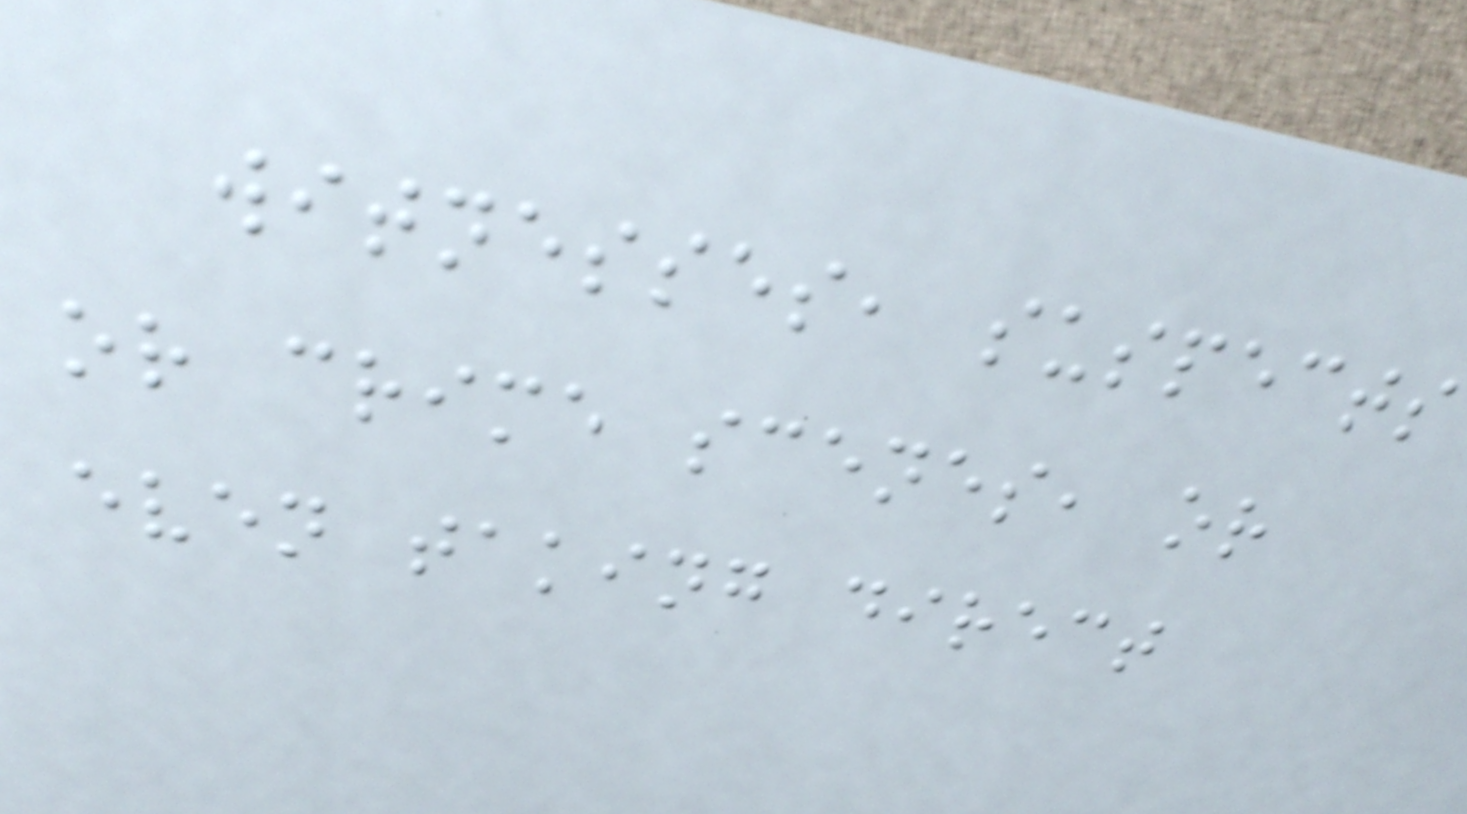witnesses, suspects
or crime scenes, or
even taking direct
